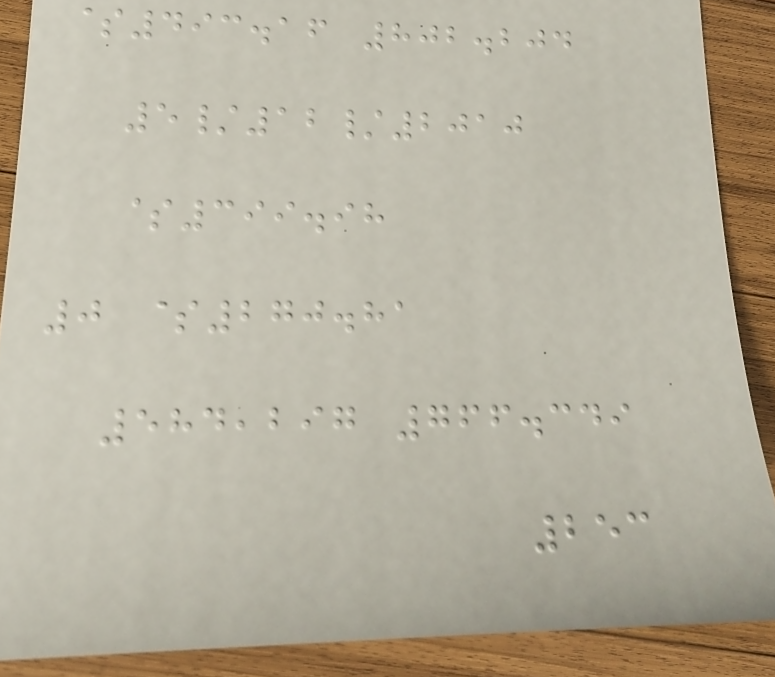$493.16 802.204
5/12/2010
$399.98
0 $270.81
584,297 766.349
253
